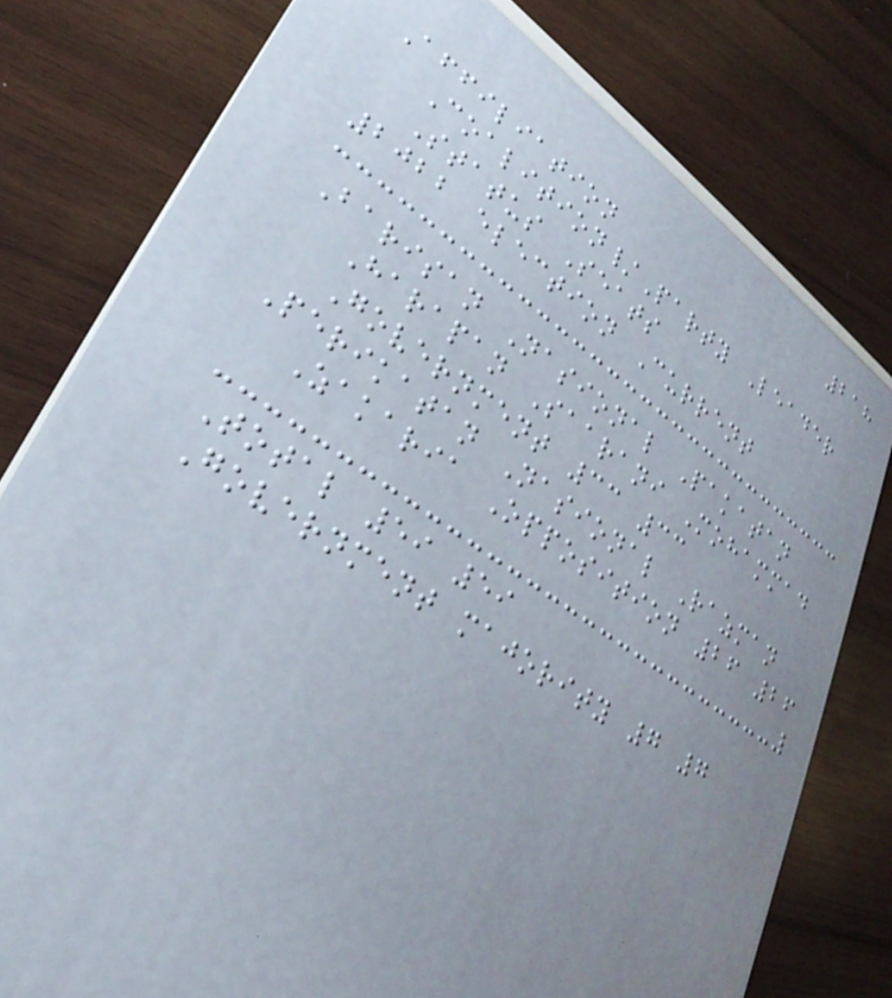218
Affiliation
Coalition/Party Leader
Status Seats
2022 election Current
Barisan Nasional Pakatan
Harapan Saarani Mohammad
Government 33 33
Perikatan Nasional Razman
Zakaria Opposition 26 26
Total 59 59
Government majority 7 7
